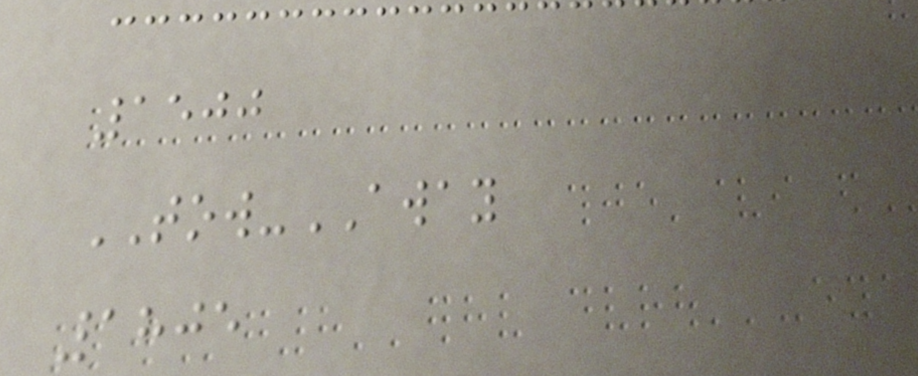1500
TOW-AWAY
1805
